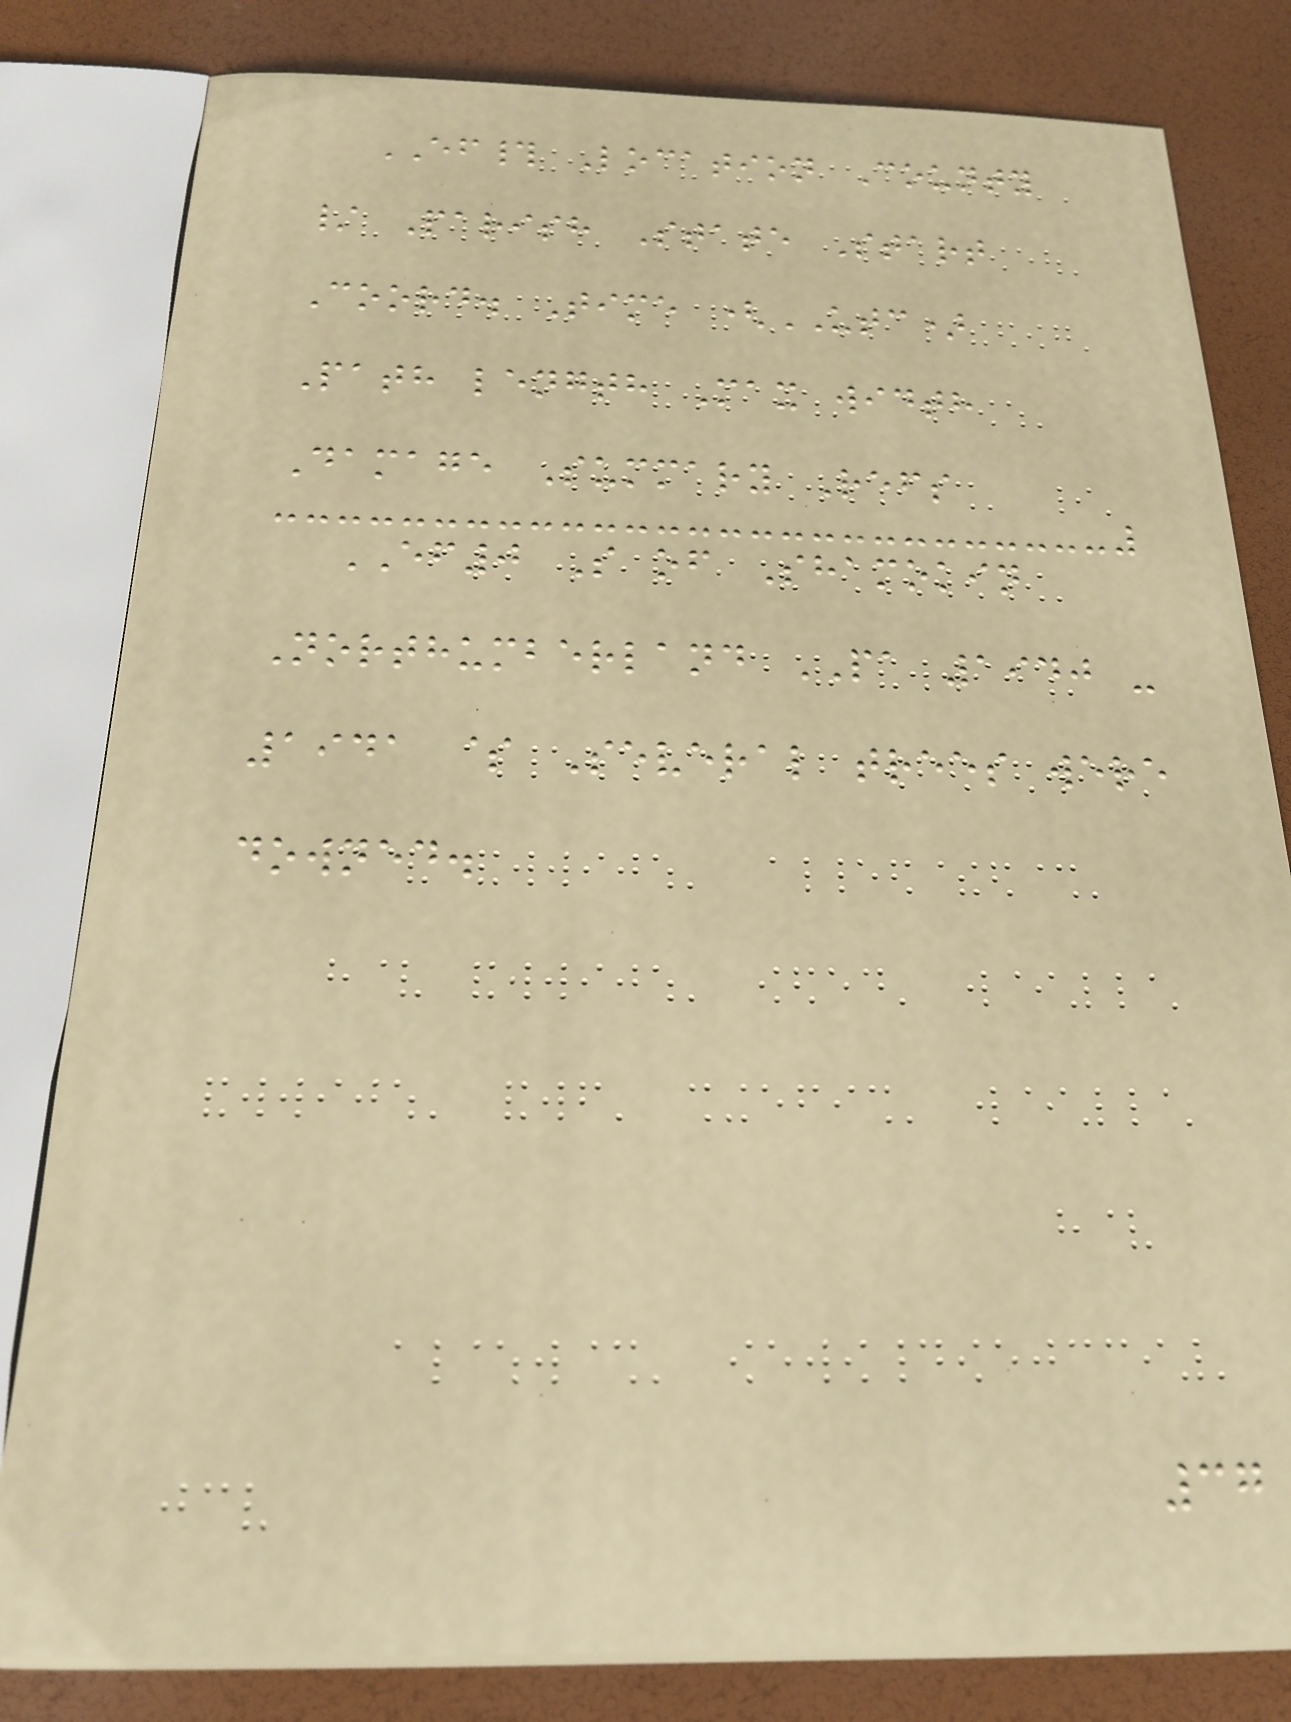EF# Location County
/ Parish State Start
Coord. Time (UTC)
Path length Max width
Damage Summary Refs
EF0 S of Shamokin
Northumberland PA 1940 -
1941 $ Several trees were
downed.
37
